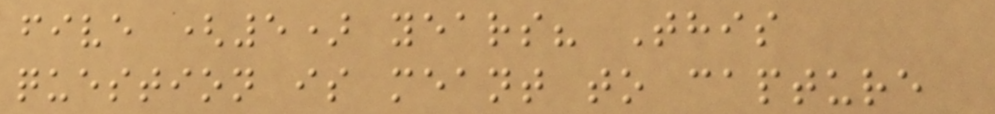five (5) years? This
question is meant to capture
